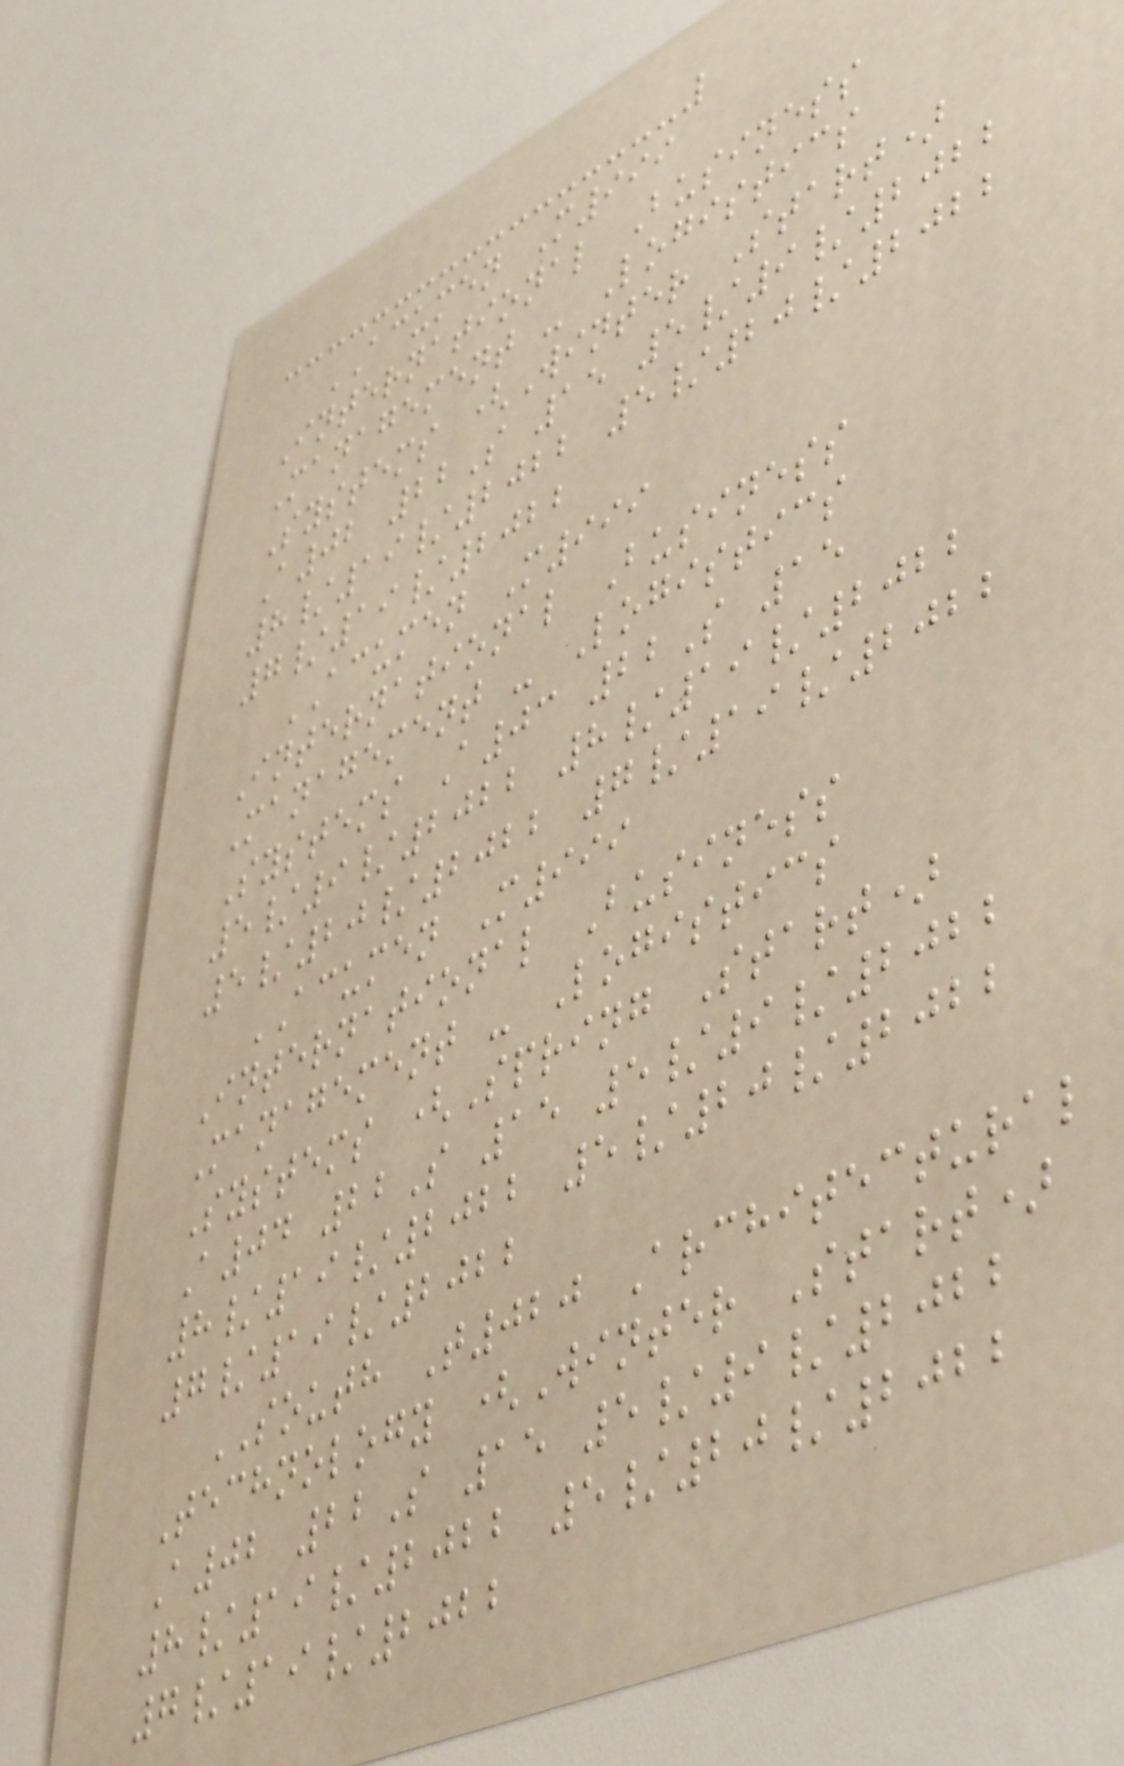ACUMEN M999
International Business
Management - Logistics
Systems (Winter Start)
A02 22S 15 5/9/2022
8/19/2022 5/20/2022
7/19/2022
ACUMEN M999
International Business
Management - Logistics
Systems A03 22S 15
5/9/2022 8/19/2022
5/20/2022 7/19/2022
ACUMEN M999
International Business
Management - Logistics
Systems (Spring Start)
A04 22S 15 5/9/2022
8/19/2022 5/20/2022
7/19/2022
SOUTH T020 Architectural
Technology (Winter Start)
A02 22S 15 5/9/2022
8/19/2022 5/20/2022
7/19/2022
